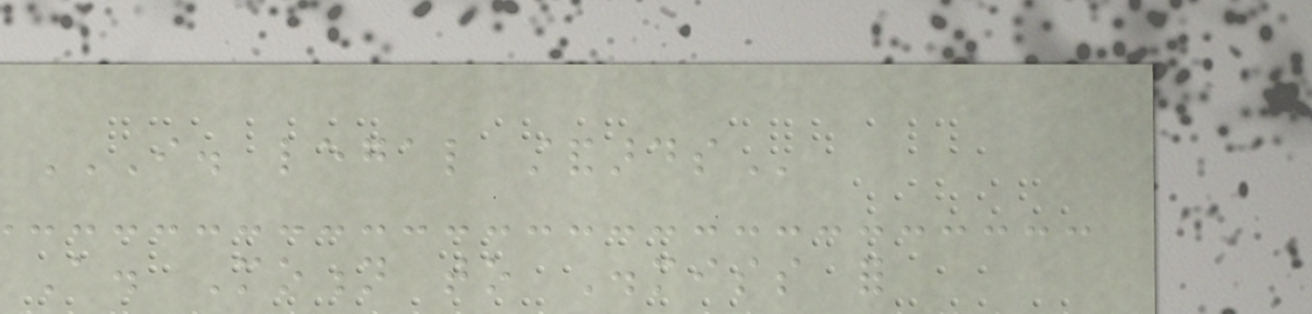I. LEGAL STANDARDS
A. Motion to Dismiss for
